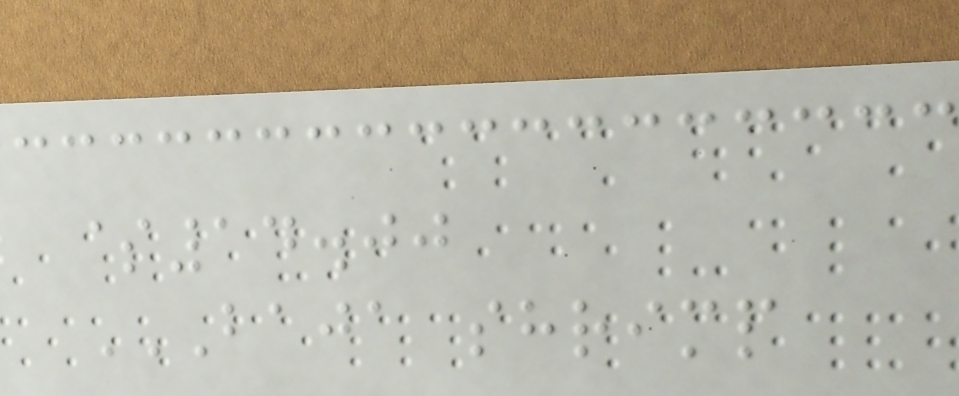$14.00
BAJA SHRIMP
